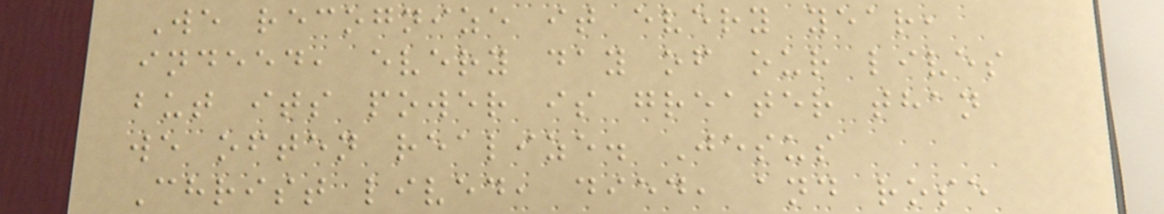We recognize it every year,
indeed, every day of our lives
but its power is greater than
we often realize. Jesus
Christ lived, died, and rose
